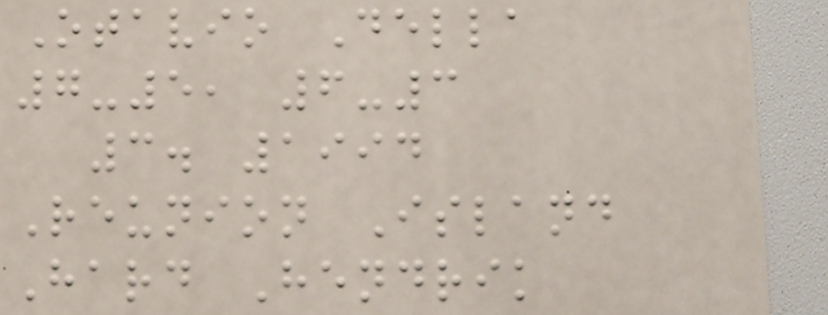Otavio Della
7-5, 6-3
3. 1994
Reunion Island
Hard Hendrik
